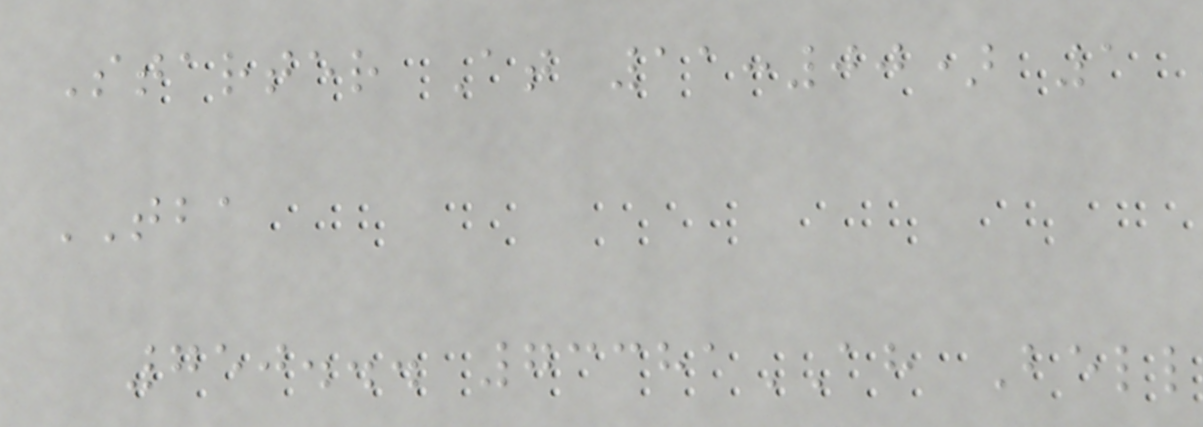Starter At 11:00) 1
TBA
750... 73381AH Bell
